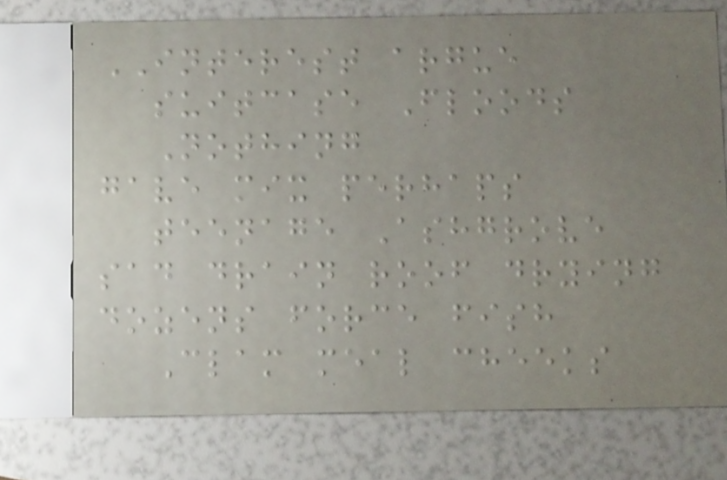INTEREST argue
suitcase Floods
Nothing
gave mix perhaps
teenage Ashgrove
sad drain roof drying
dozens force fish
Clam meal cheeks
